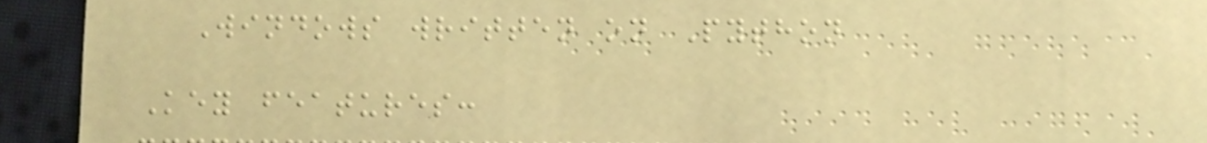Windows written on Python
Key features:
